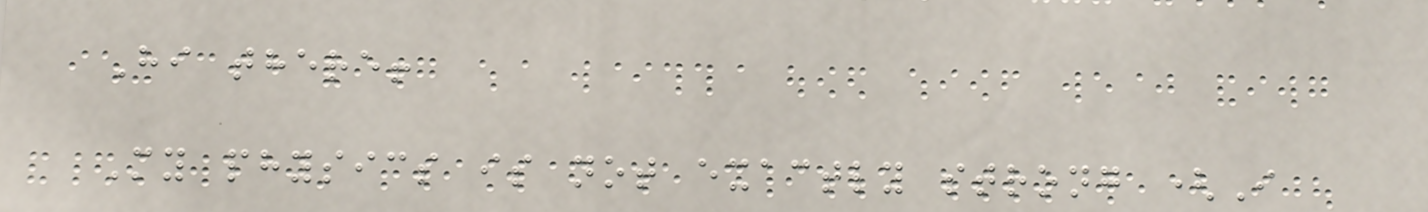Hi there!
My physics is not exactly strong (I
